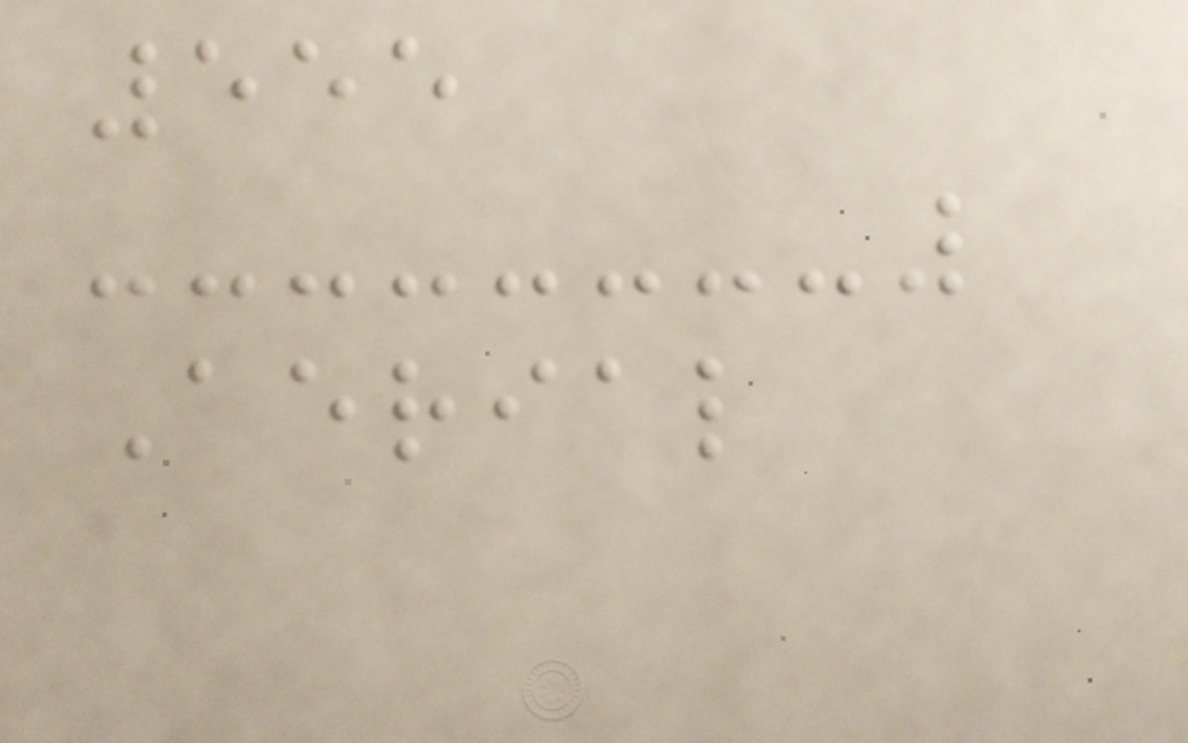555
Aerial
